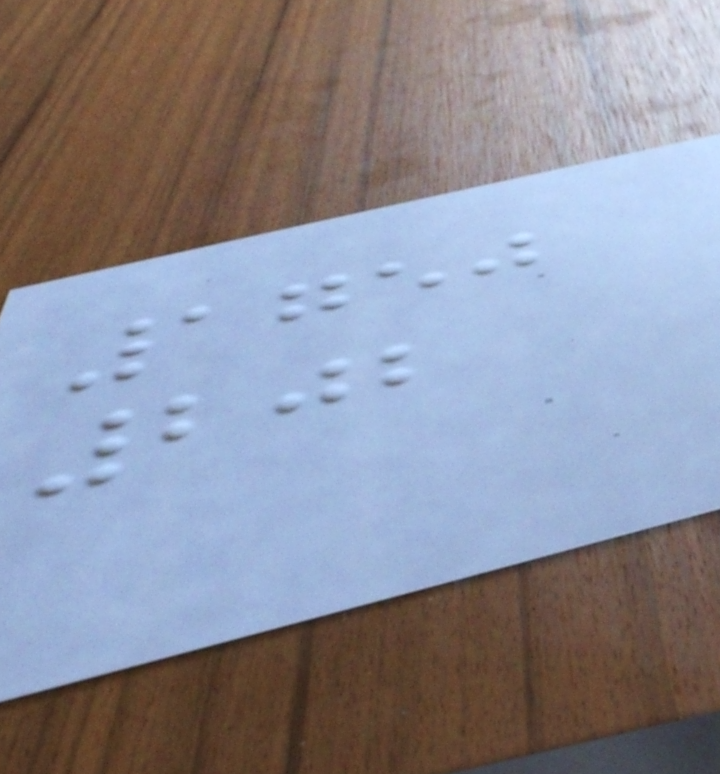1750
202
